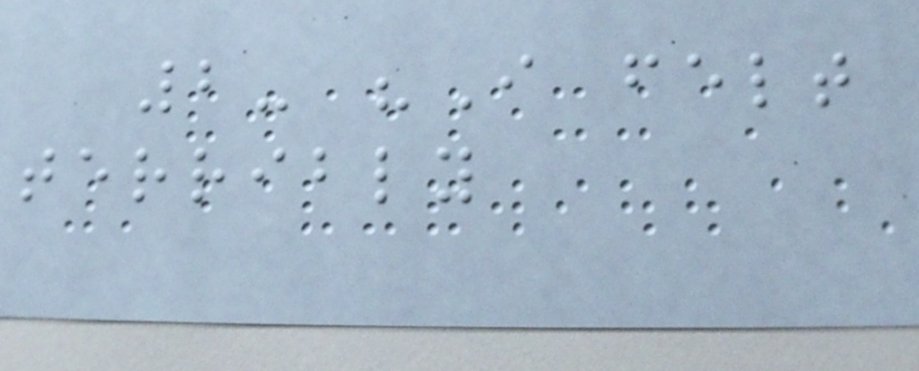2- "I felt
terribly
